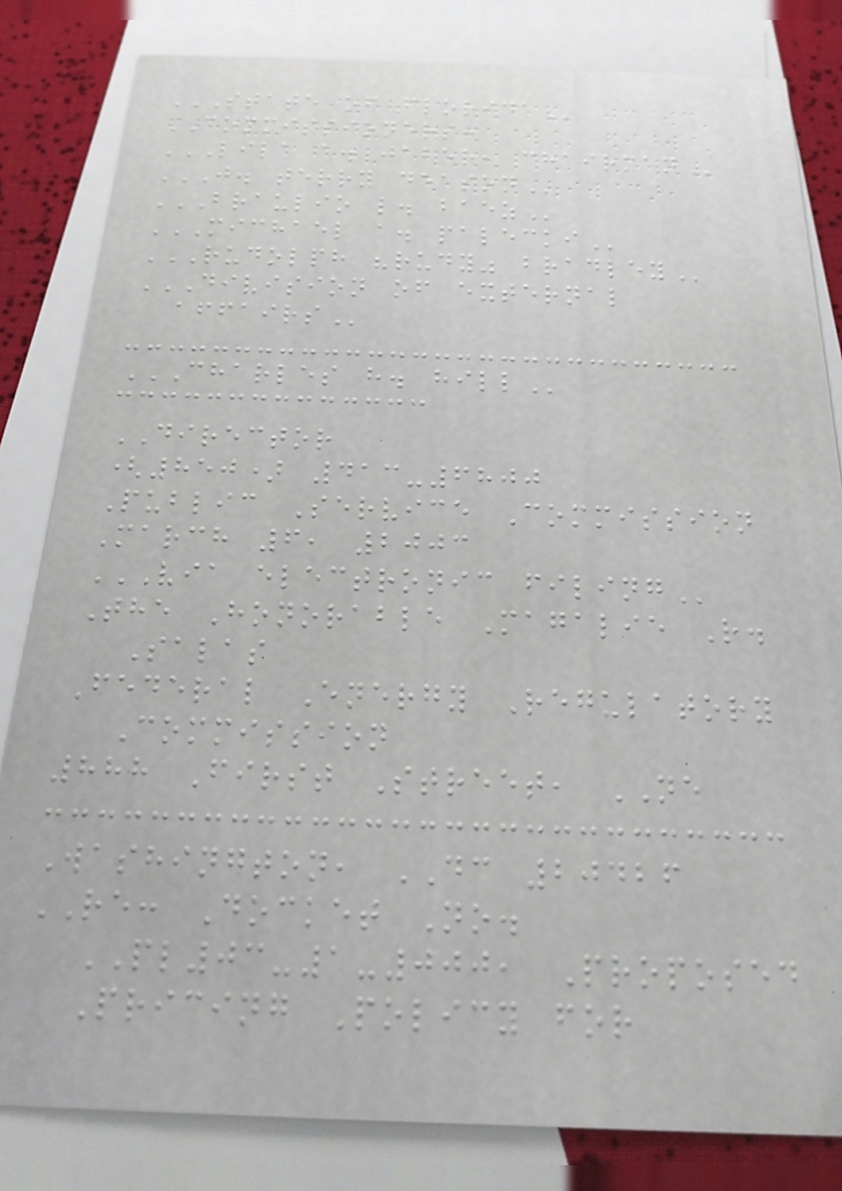STATE OF FLORIDA
COMMISSIONERS:
LILA A. JABER, CHAIRMAN
J. TERRY DEASON
BRAULIO L. BAEZ
MICHAEL A. PALECKI
RUDOLPH "RUDY" BRADLEY
DIVISION OF EXTERNAL
AFFAIRS
CHARLES H. HILL
DIRECTOR
(850) 413-6800
Public Service Commission
March 6, 2003
VIA ELECTRONIC FILING
The Honorable Magalie R.
Salas
Federal Energy Regulatory
Commission
888 First Street, NE
Washington, DC 20426
RE: Docket No.
PL03-1-000, Proposed
Pricing Policy for
